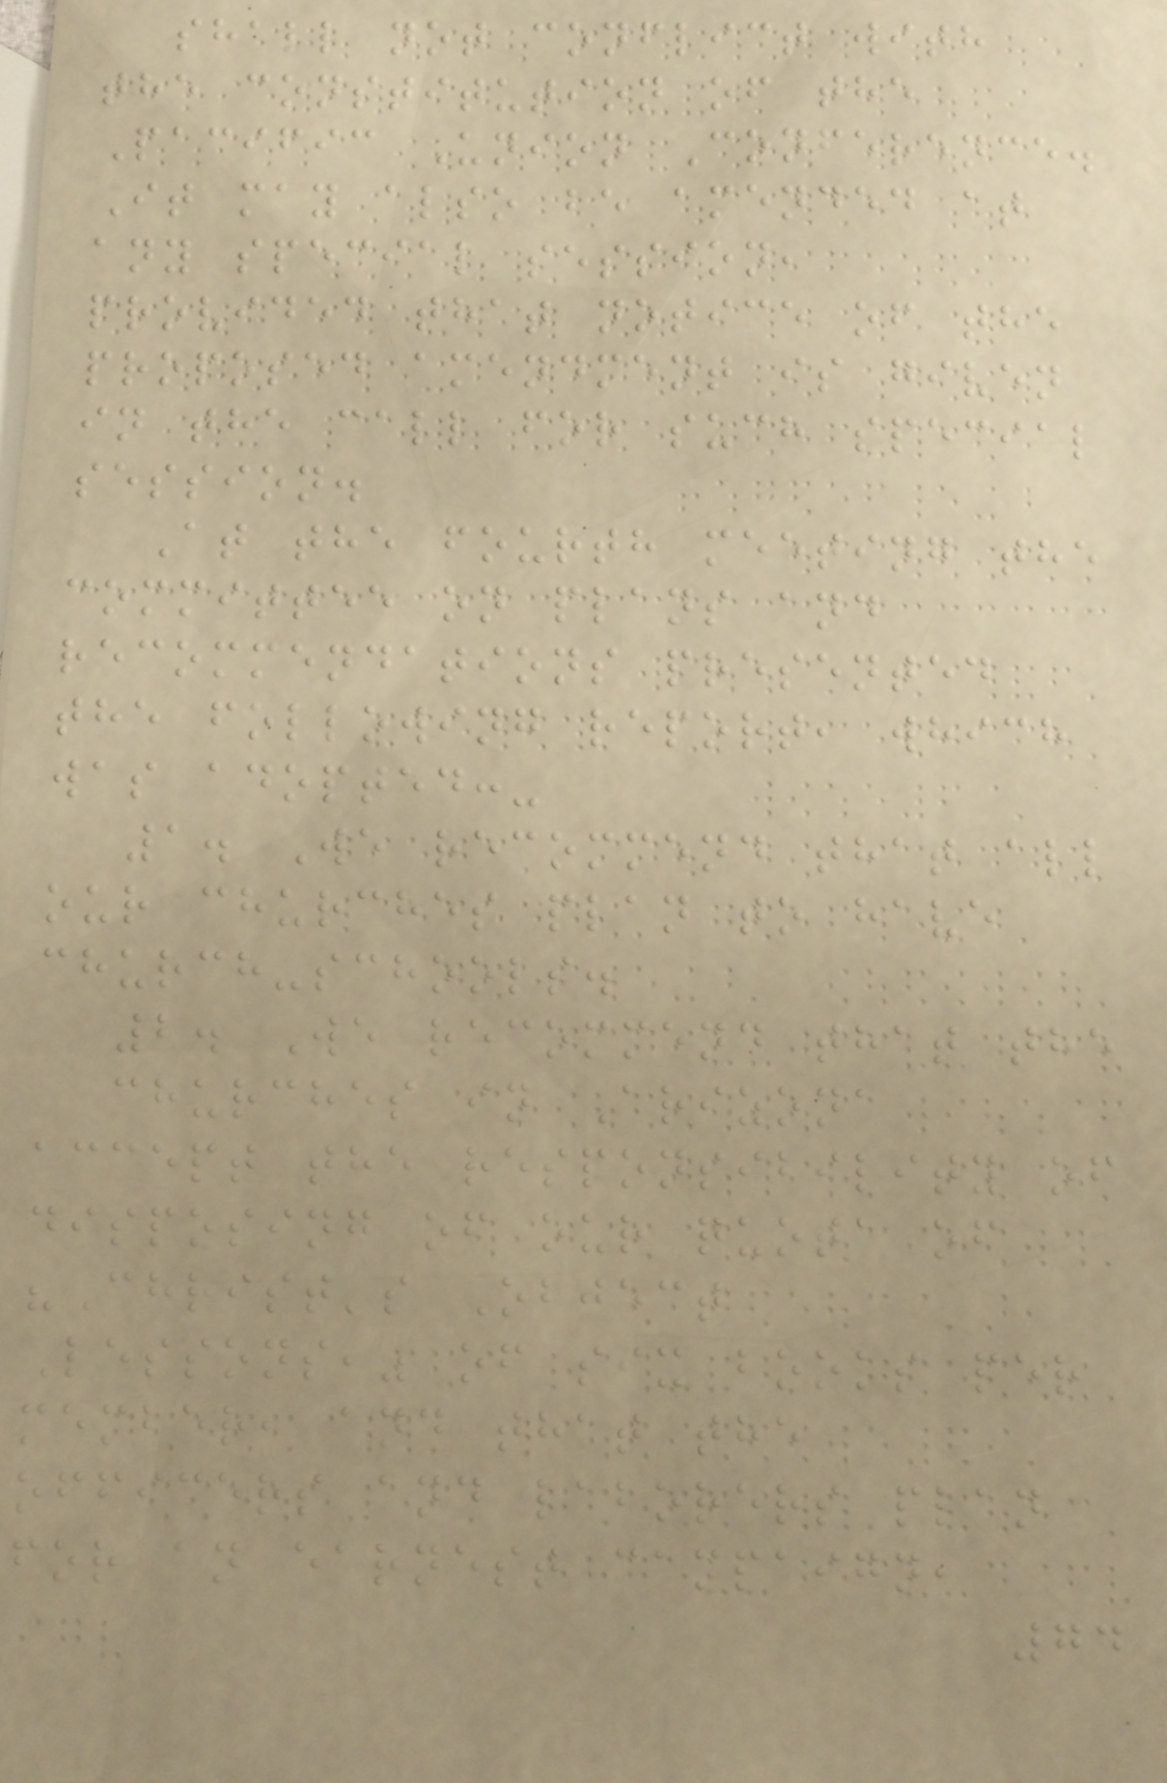shall not conflict with
the constitution of the
Pacific Union Conference.
It may also be amended at
any special session,
provided that notice of the
proposed amendment is given
in the call for such special
session.
At the fourth meeting the
committee on plans and
recommendations presented
the following report, which
was adopted:-
1. We recommend that all
our churches plan to have
church-schools.
2. We recommend that the
churches in Arizona
accept the responsibility of
disposing of our quota of
"Christ's Object
Lessons," of six books per
member, and that the
officers and laborers plan
for an earnest campaign,
74
